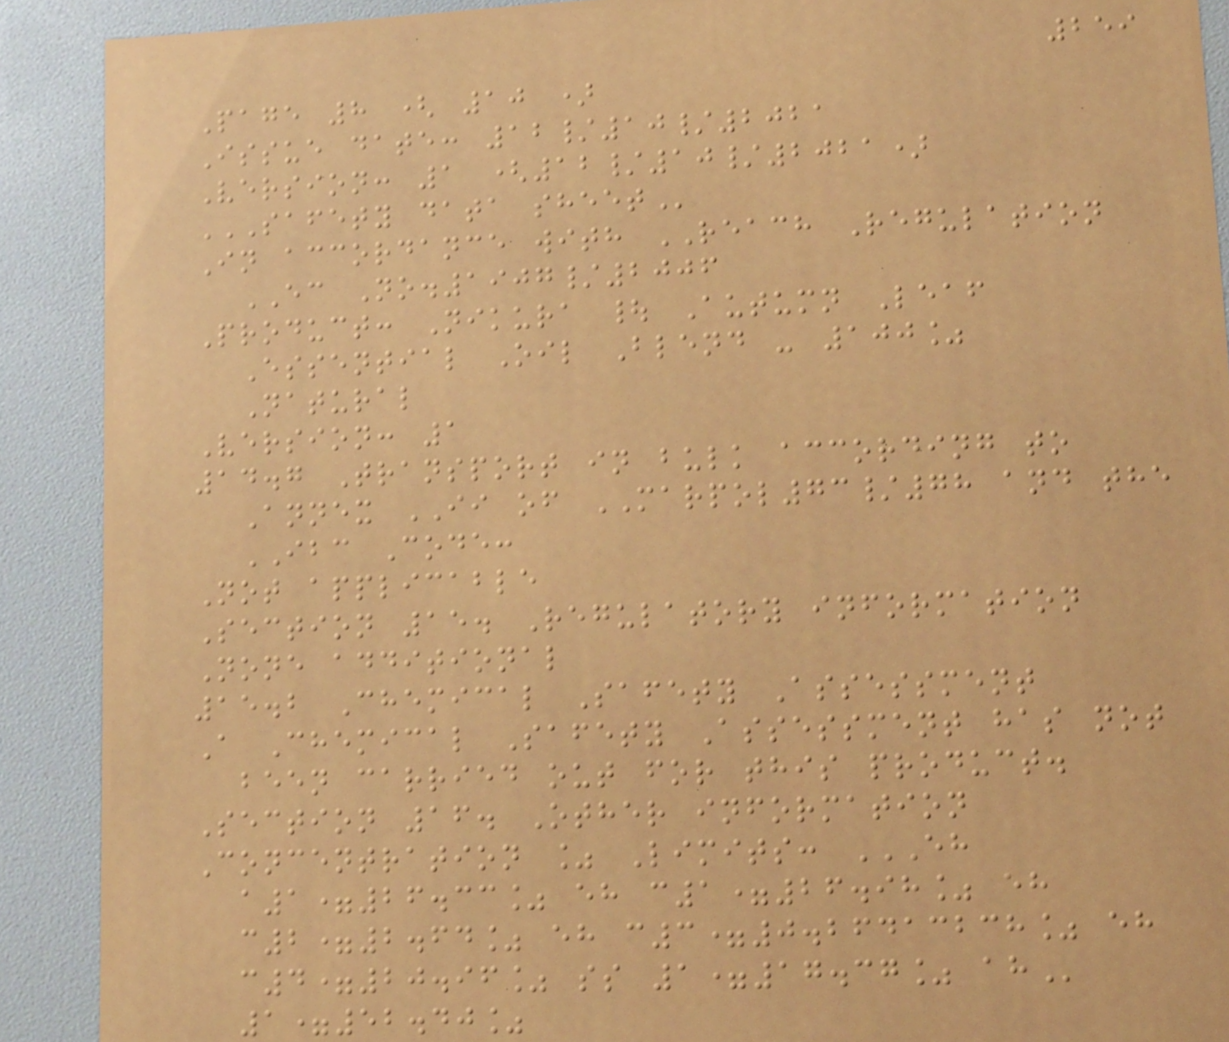259
Page 8 ( 10 )
Issue date: 12/10/2021
Version: 1 (12/10/2021)
SAFETY DATA SHEET
In accordance with REACH Regulation
EC No.1907/2006
Product: Nikura | Autumn Leaf
Essential Oil Blend - 100%
Natural
Version: 1
14.7 Transport in bulk according to
Annex II of MARPOL73/78 and the
IBC Code:
Not applicable
Section 15. Regulatory information
None additional
15.2 Chemical Safety Assessment
A Chemical Safety Assessment has not
been carried out for this product.
Section 16. Other information
Concentration % Limits: EH
A1=26.33% EH C1=26.98% EH
C2=2.64% EH C3=0.26413238% EH
C4=20.96% SS 1=17.37% AH
1=52.40%
